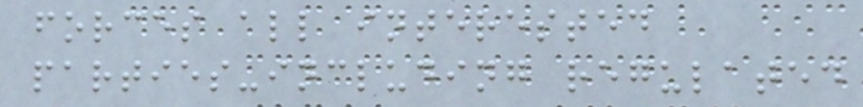forces all interested
parties-including regulated
